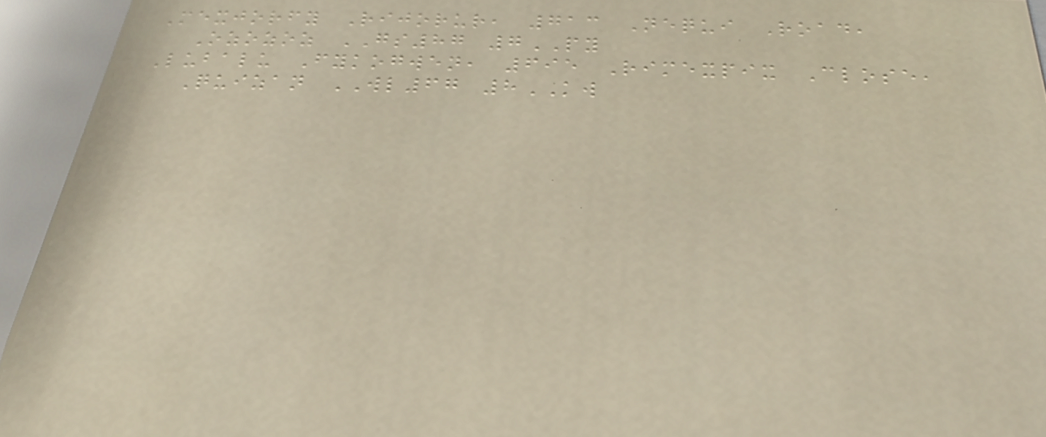Mexjorfy Rijorur, 713 Nequi Road,
Ozozoz GS87 7PY
Lubalu Fykogwen, 695 Rimexpix Close,
Quizan WL67 8KW
